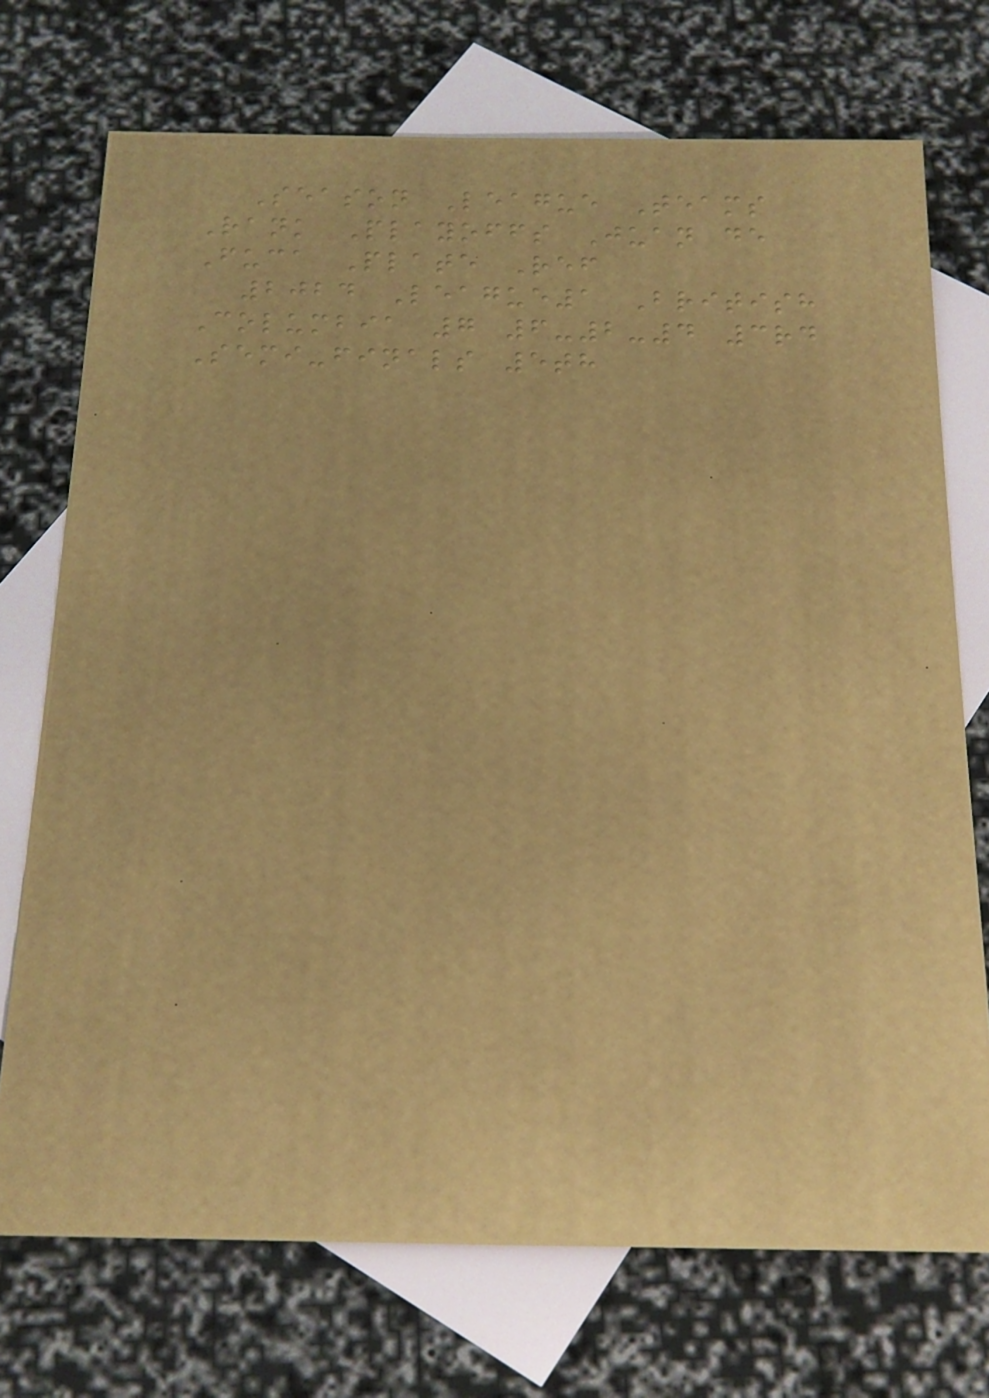Season League Teams
Rank Playoffs Juan de
Fuca Plate Ref
2024 League1 British
Columbia 7 6-2-4 3rd
Semi-finals 5th
